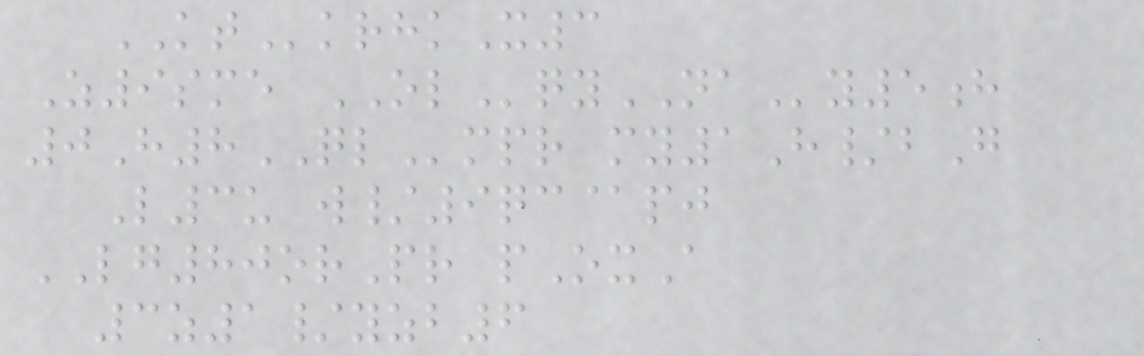KTkrhkX3
Z9sme OLqyNAy5h
0H8QLmpr my1H/bG
L3u w/9qc@pj
LG80orPr pOxA
3z1/yzb6
